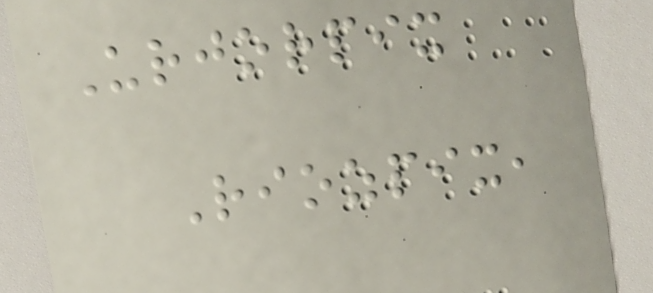Urjorpix
Riozpix,
